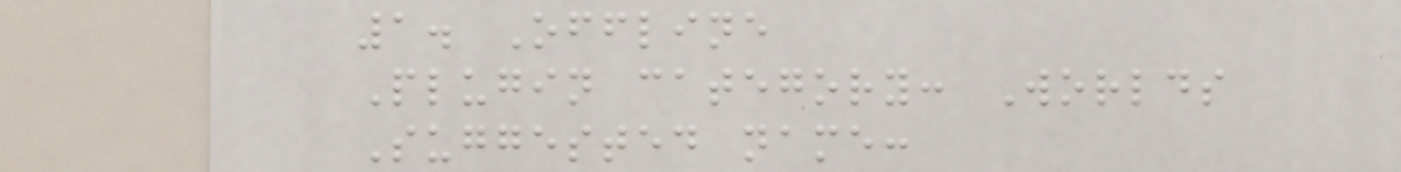1. Offline
Plugin category: Worlds
Suggested name:
